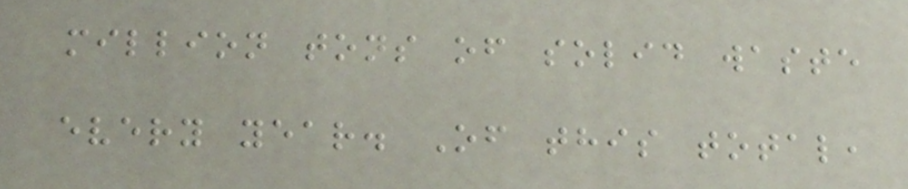million tons of solid waste
every year. Of this total,
